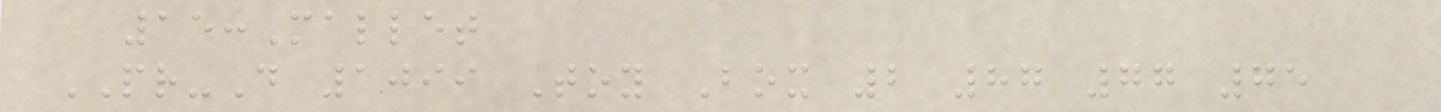15:Mallet
PR-D 1099 Toy Box 2 87 77 75
